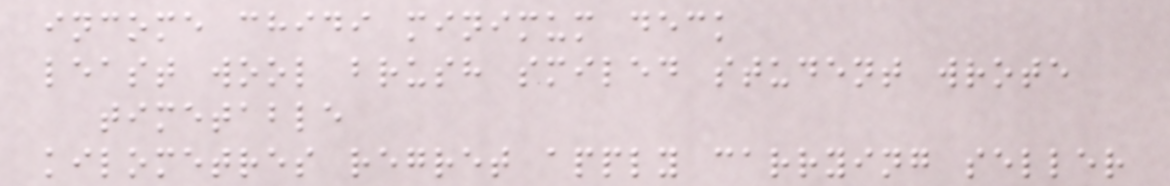income chidi minimum deck
least wool brush smiled student wrote
timetable
kilometres regret apply carrying seller
